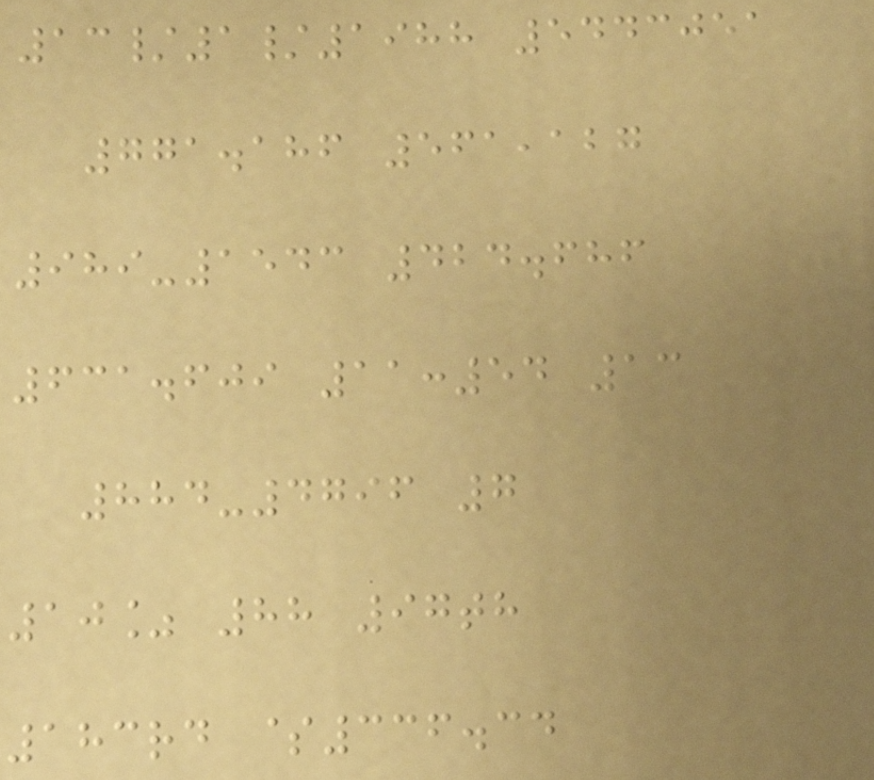13/1/1988 5443051
771.186 561,127
989-1543 424.686
631.609 11:54 13
884-4796 7
10% 88 97th
183rd $336.34
